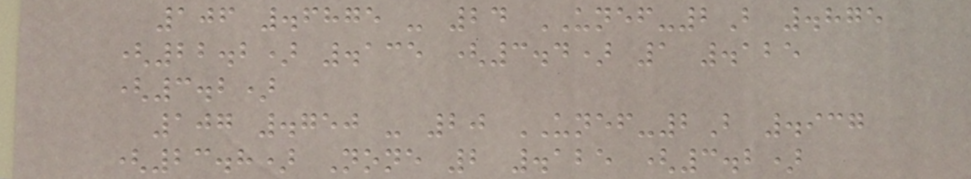106 .6875 - 24 UNEF-2B .875
(22.2) .135 (3.4) 1 .125
(3.2)
107 .750 - 20 UNEF-2B .937
(23.8) None 2 .125 (3.2)
